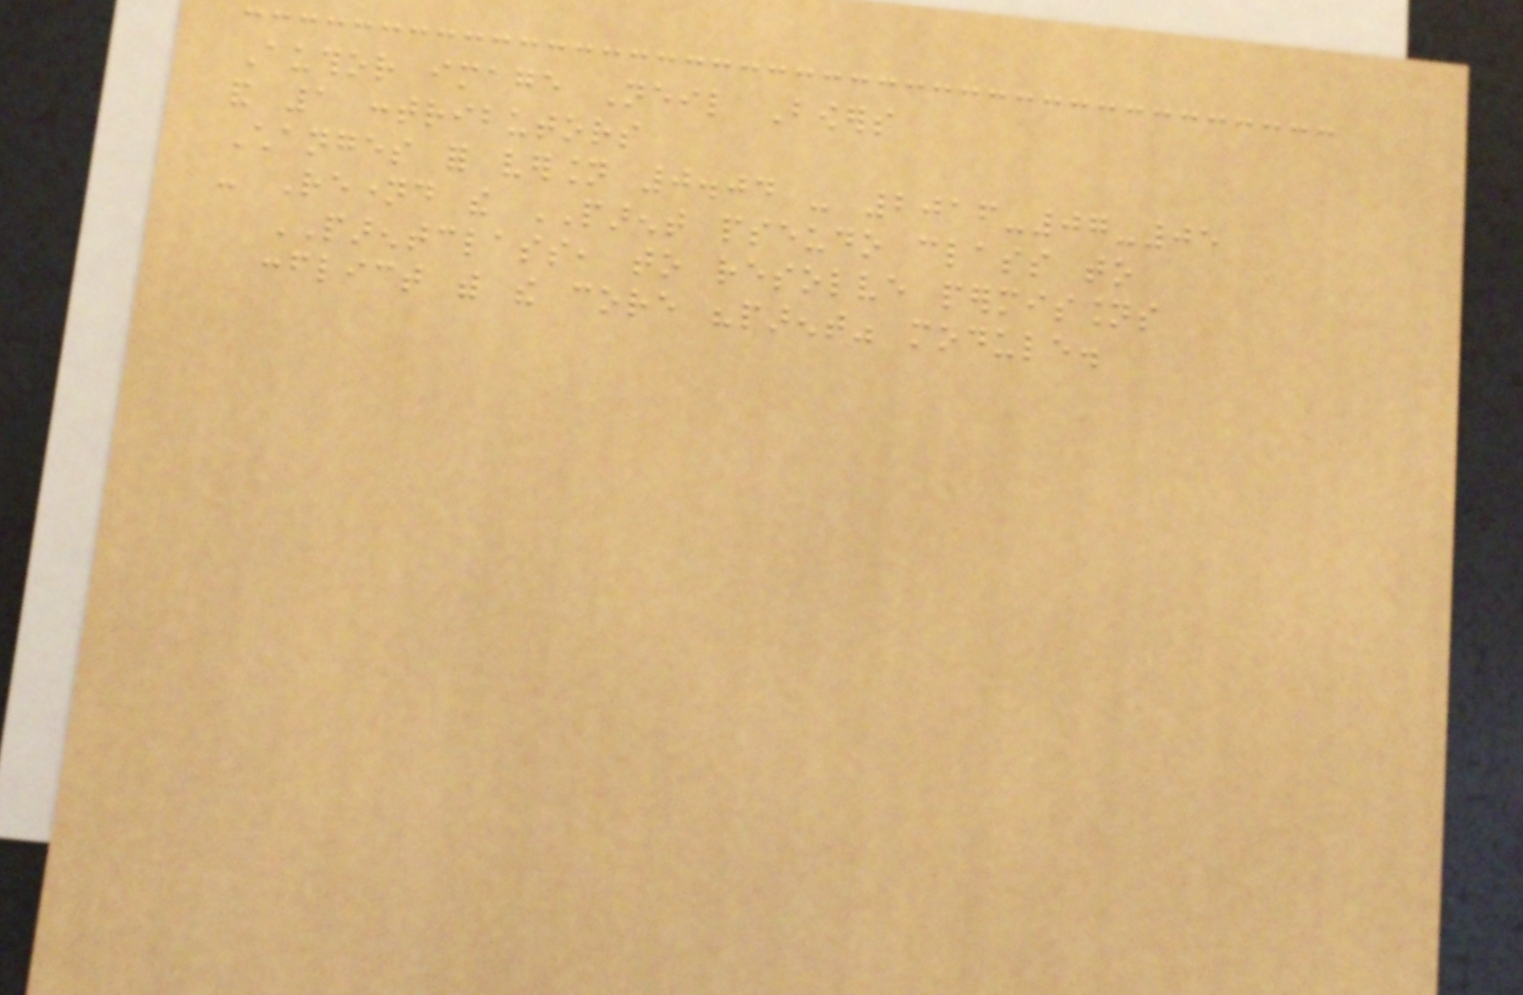Author image Neil Bowers
and 1 contributors
Changes for version 0.04 - 2016-07-05
- Renamed the PARENT pseudo class to
PARENTCLASS, to resolve permissions
conflict with the core "parent" module.
